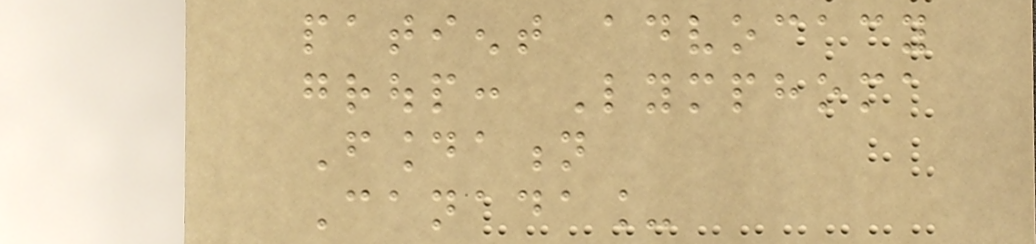patient advocacy
group: Lymphoma
Foundation
Canada_
